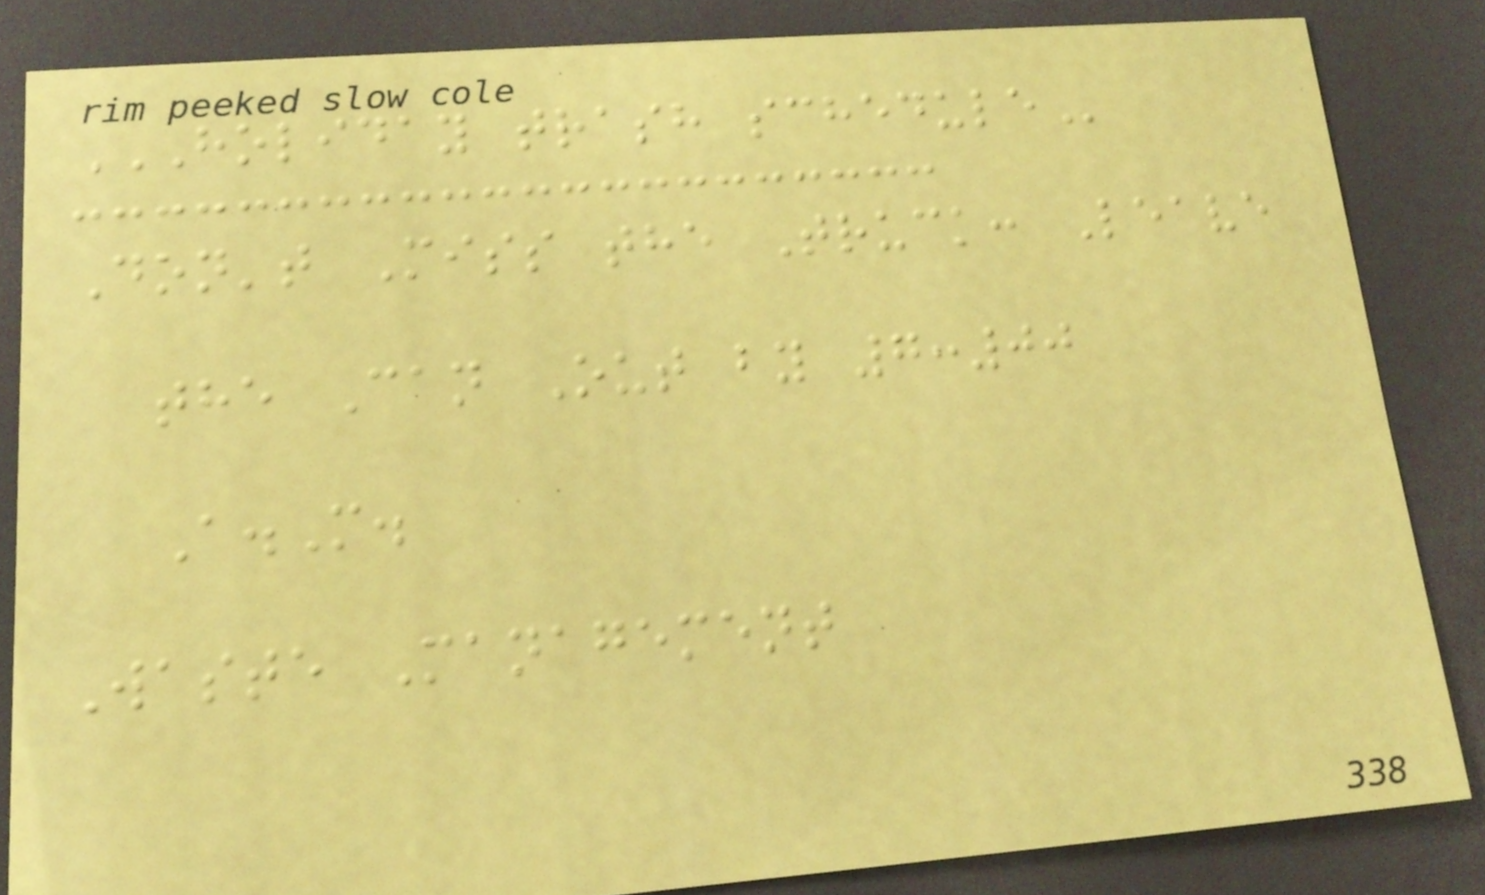HOLIDAY TRASH SCHEDULE
Don't Miss the Truck: Leave
the Can Out by 7:00
A.M.
Waste Management
